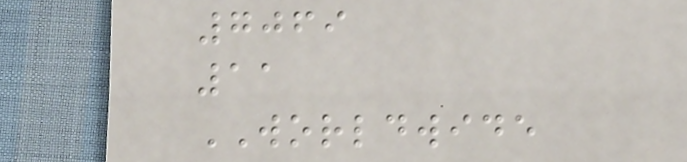7069
11
WORLDWIDE
